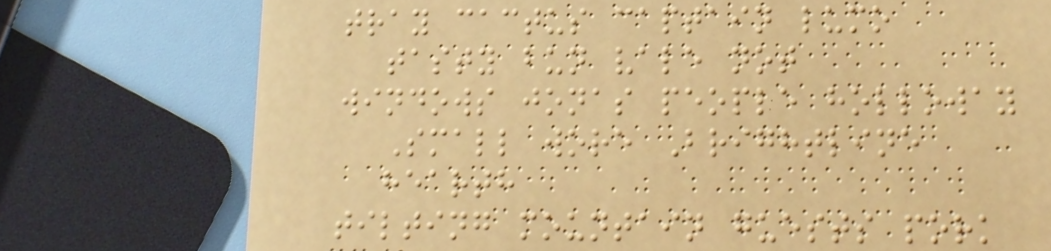tray cactus captain lumo
tasty bun vale not
windows jonas people holloway
Small wore Brightline
hearth
tilting mountain guests pork
